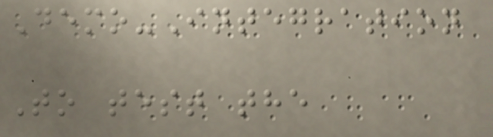Demo-Integration
To test the
